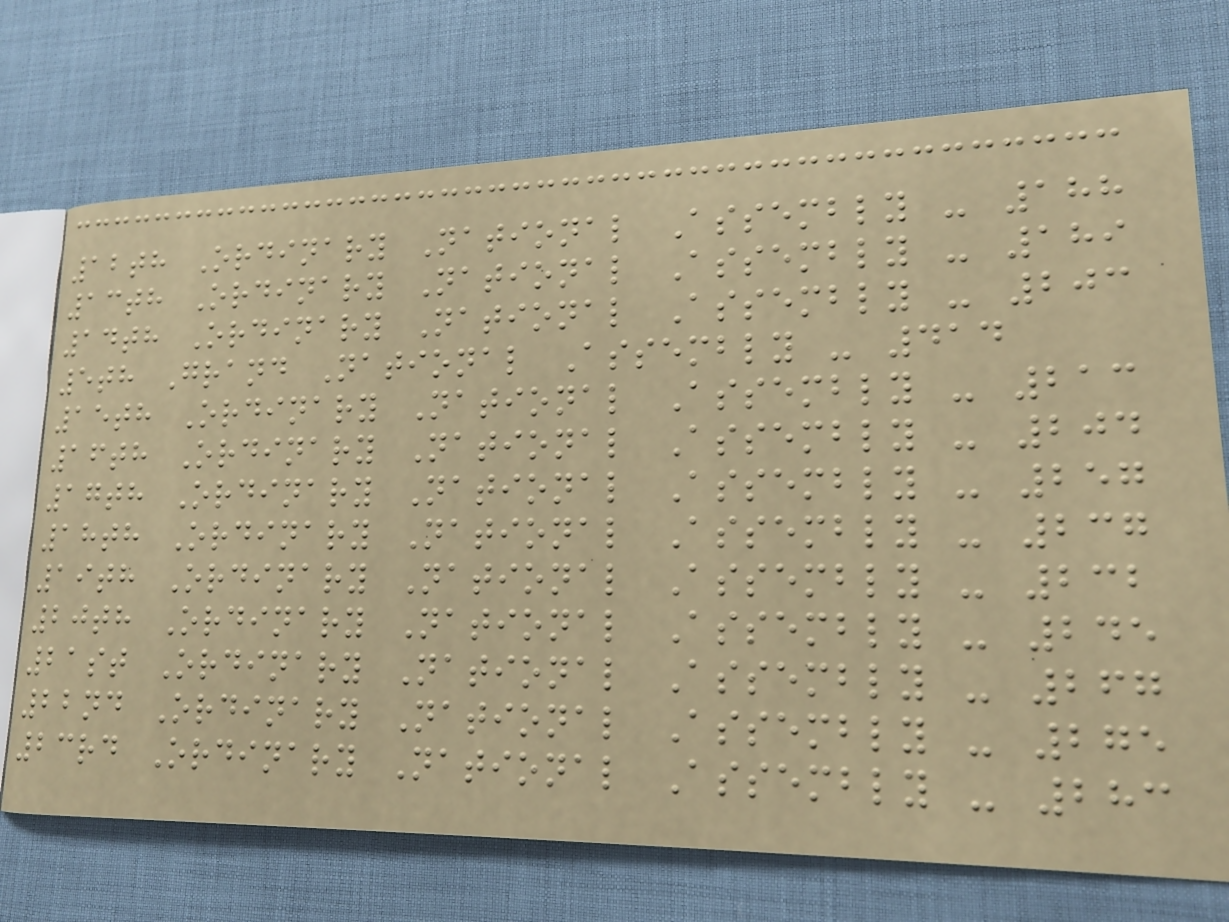12th Ordinary National Assembly - 188
13th Ordinary National Assembly - 189
14th Ordinary National Assembly - 203
5th Grand National Assembly - 414
15th Ordinary National Assembly - 213
16th Ordinary National Assembly - 204
17th Ordinary National Assembly - 257
18th Ordinary National Assembly - 237
19th Ordinary National Assembly - 232
20th Ordinary National Assembly - 245
21st Ordinary National Assembly - 267
22nd Ordinary National Assembly - 275
23rd Ordinary National Assembly - 283
